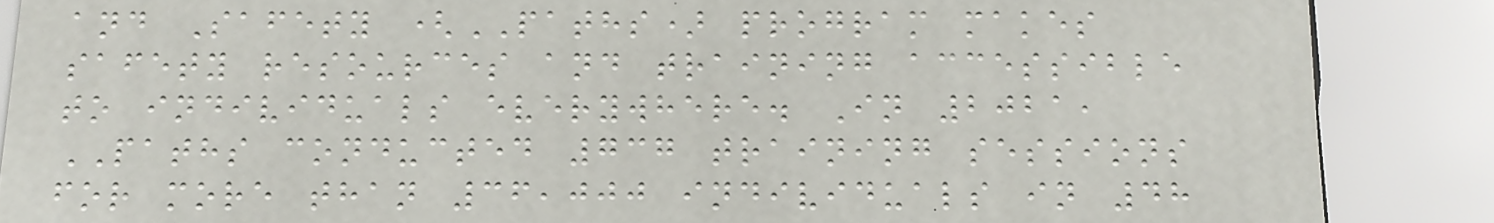and Safety (PATHS) program makes
safety resources and training accessible
to individuals everywhere. In 2021,
PATHS conducted 737 training sessions
for more than 36,000 individuals in 48
